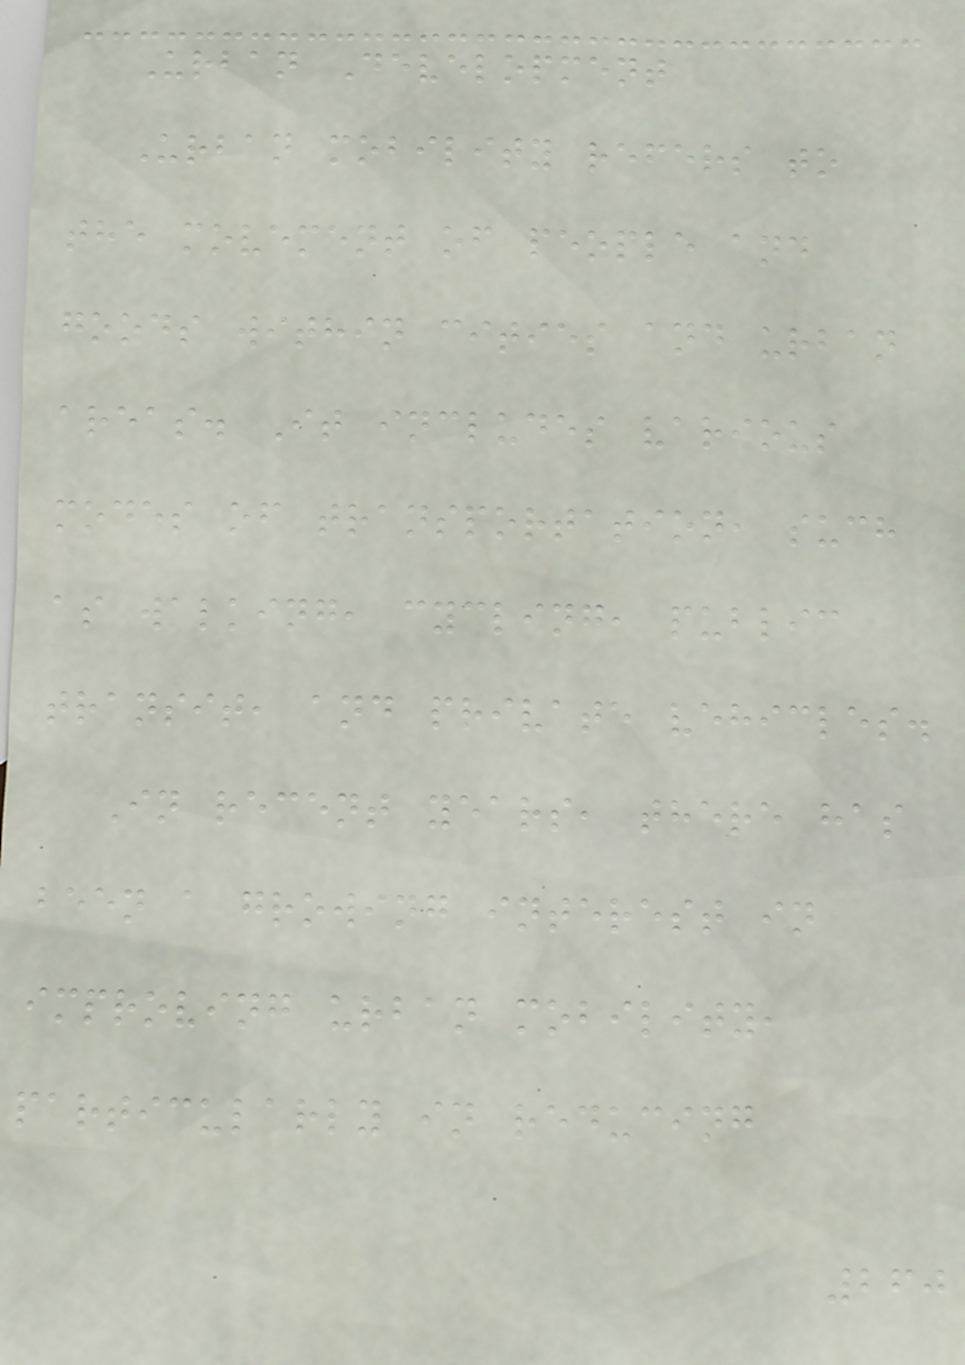Urban Development
Urban mobility refers to
the movement of people and
goods within cities and urban
areas. It includes various
modes of transportation, such
as walking, cycling, public
transit, and private vehicles.
In recent years, there has
been a growing interest in
improving urban mobility,
particularly in reducing
260
